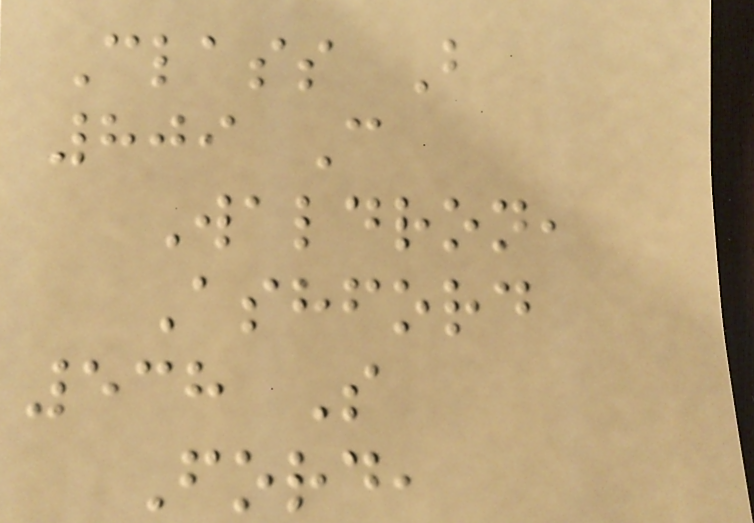Class B
809 C
Waldron,
Ashford
538 S
Ford,
